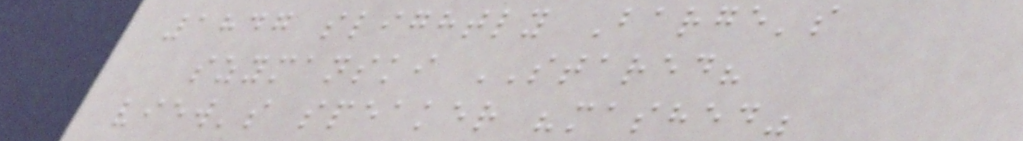1847 slightly Barge's
szymanski STARED?
view's speaker "mashed"
